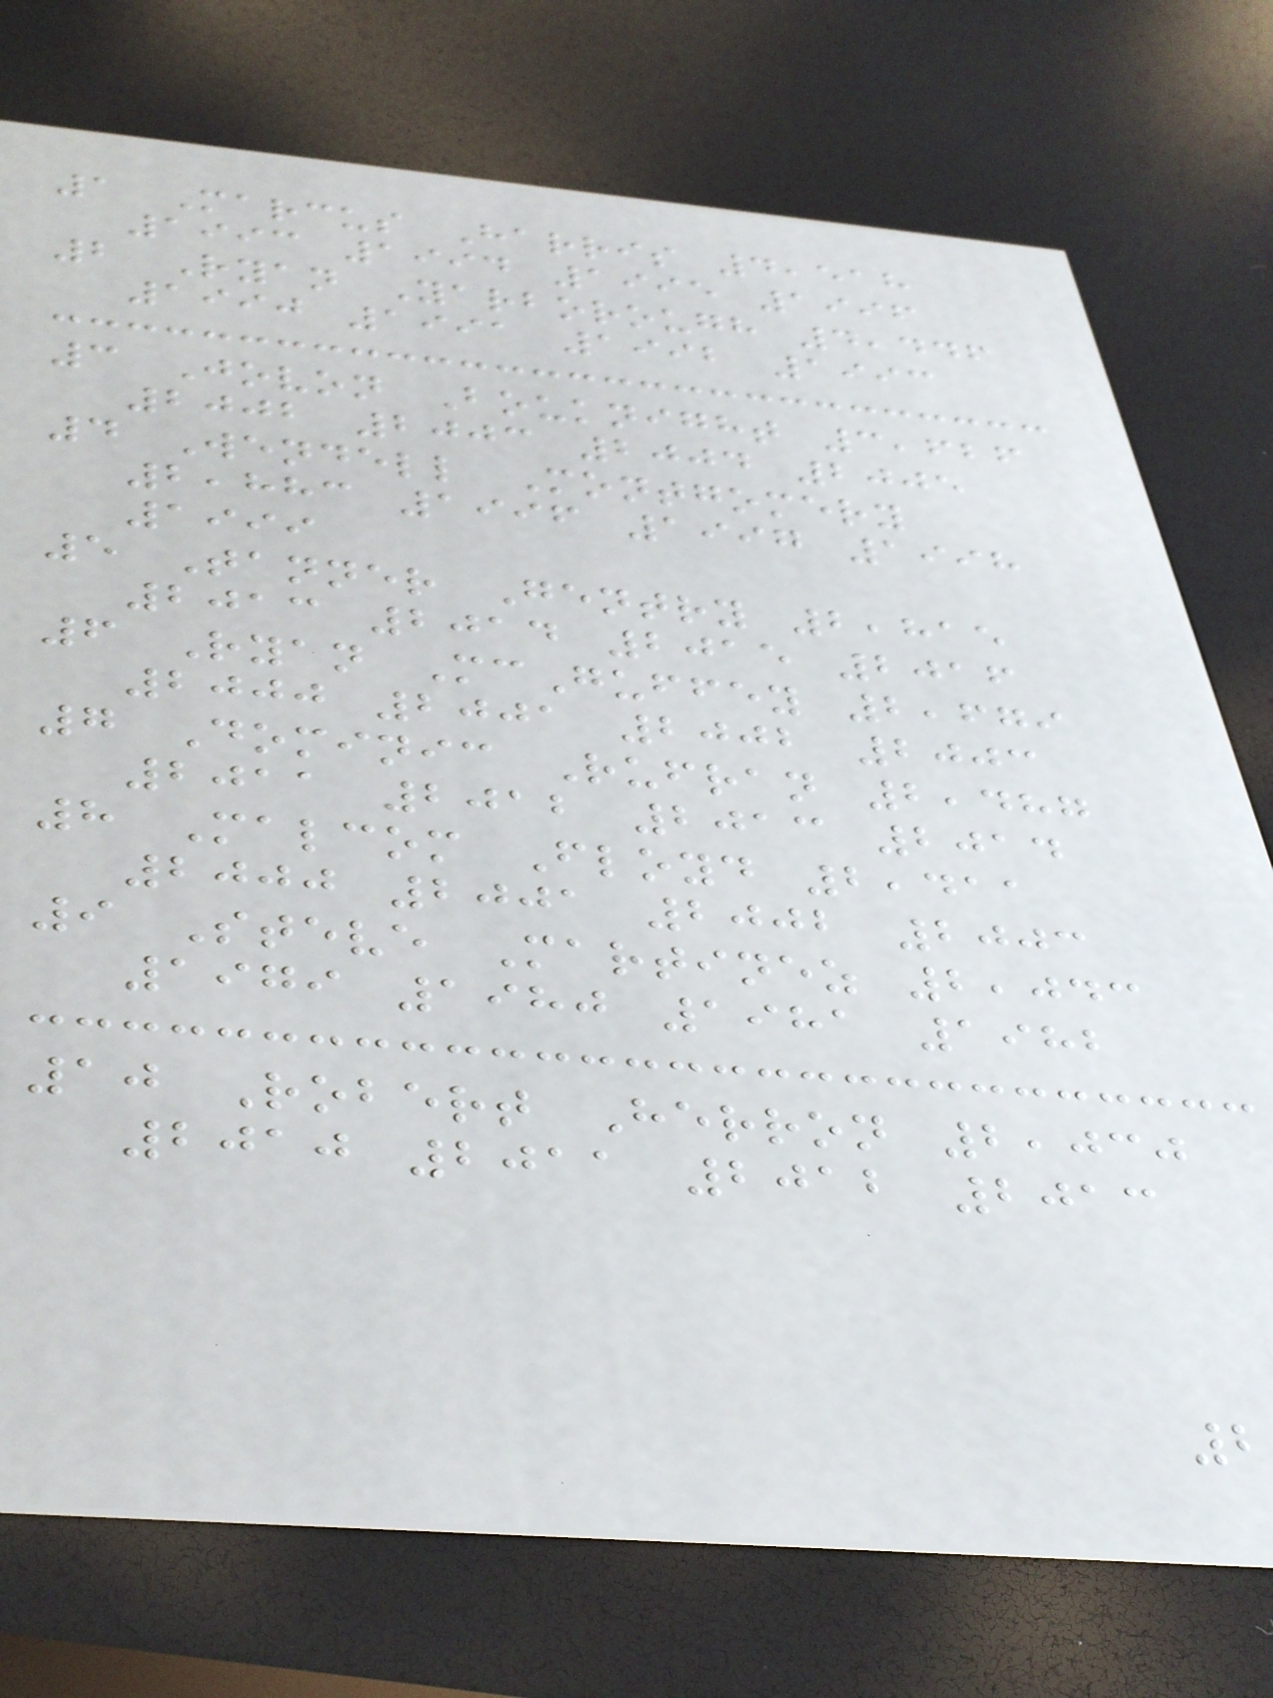1 Marcus Harris 4,518
1993 1994 1995 1996
2 Ryan Yarborough 4,446
1990 1991 1992 1993
3 Jovon Bouknight 3,626
2002 2003 2004 2005
4 Wendell Montgomery
2,883 1996 1997 1998
1999
5 Tanner Gentry 2,815
2013 2014 2015 2016
6 Ryan McGuffey 2,679
2000 2001 2002 2003
7 Dominic Rufran 2,487
2011 2012 2013 2014
8 Malcom Floyd 2,411
2000 2001 2002 2003
9 Steve Martinez 2,043
1979 1980 1981 1982
10 Robert Herron 2,030
2010 2011 2012 2013
